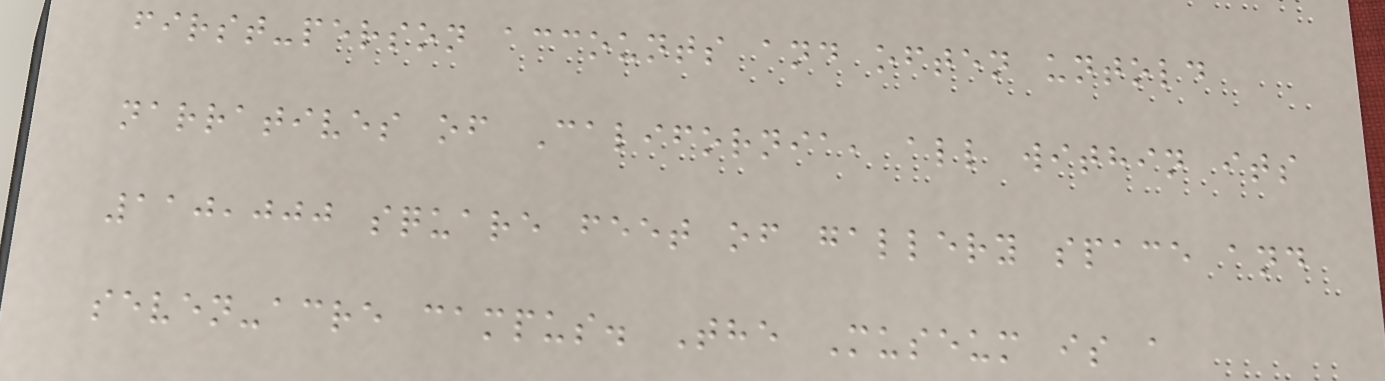first-person accounts and often untold
narratives of California, all within its
110,000 square feet of gallery space and
seven-acre campus. The Museum is a
